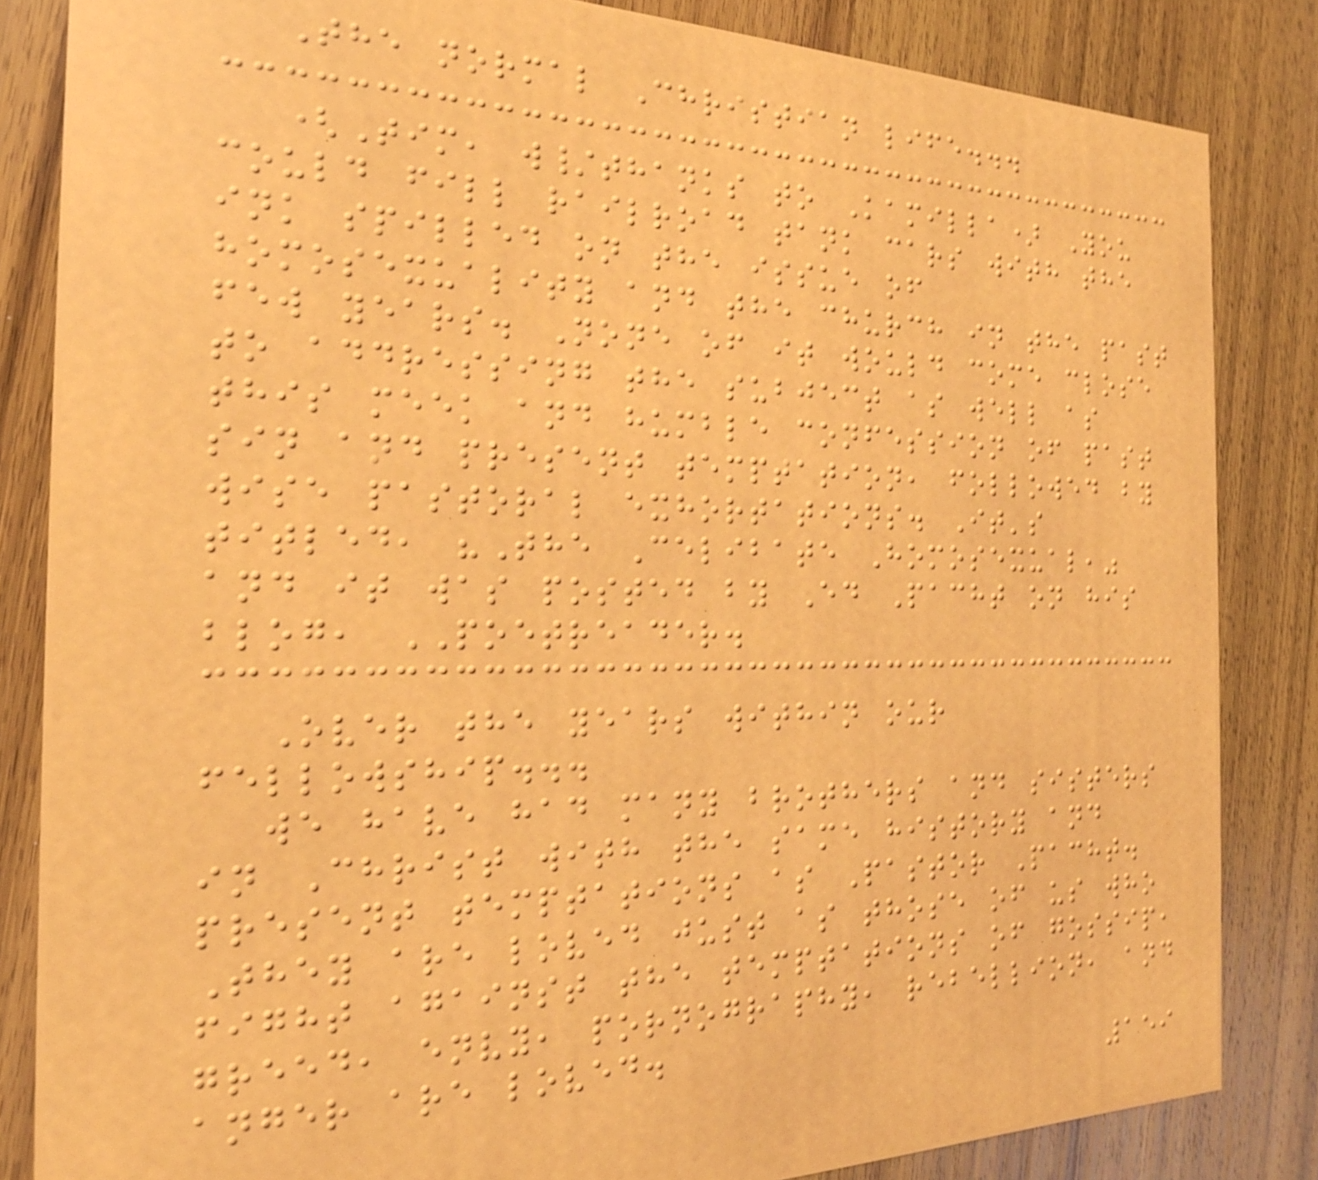The normal Christian life...
(Tim, w/thanks to Kamilla) You
could fill railroad tank cars with the
ink spilled on the issue of
homosexuality and the church in the past
few years. None of it would come close
to addressing the subject as well as
this meek and humble confession of past
sin and present temptation, followed by
wise pastoral exhortations. It's
titled, "The Celibate Homosexual,"
and it was posted by Ed Pacht on his
blog, POETREADER.
Over the years within our
fellowship...
we have had many brothers and sisters
in Christ with the same history and
present temptations as Pastor Pacht.
They are loved just as those of us who
fight against the temptations of gossip,
greed, envy, pornography, rebellion, and
anger are loved.
159
